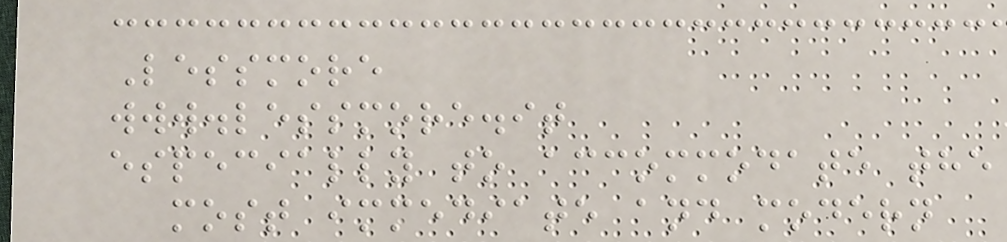Lessmore
www.lessmore.it
especially to accommodate the
most immediate and modern
